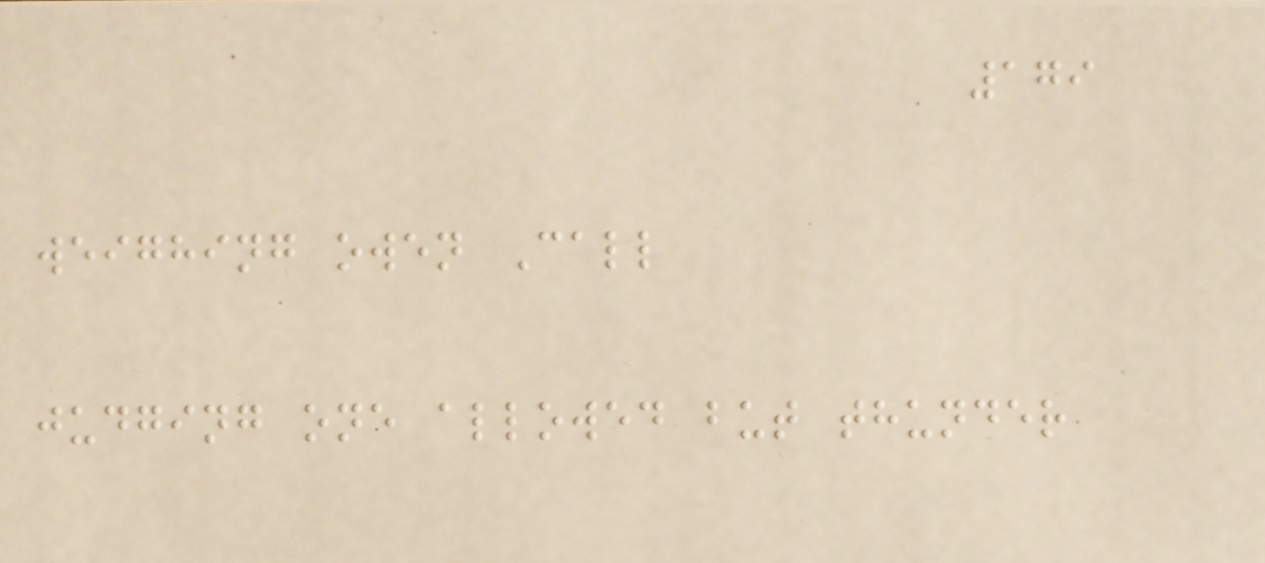179
weighing owen Call
judging one allowed but thunder
